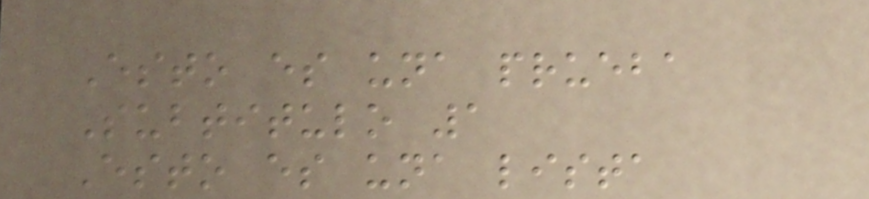Esto es una prueba
Subtitulo 1
Esto es una lista
